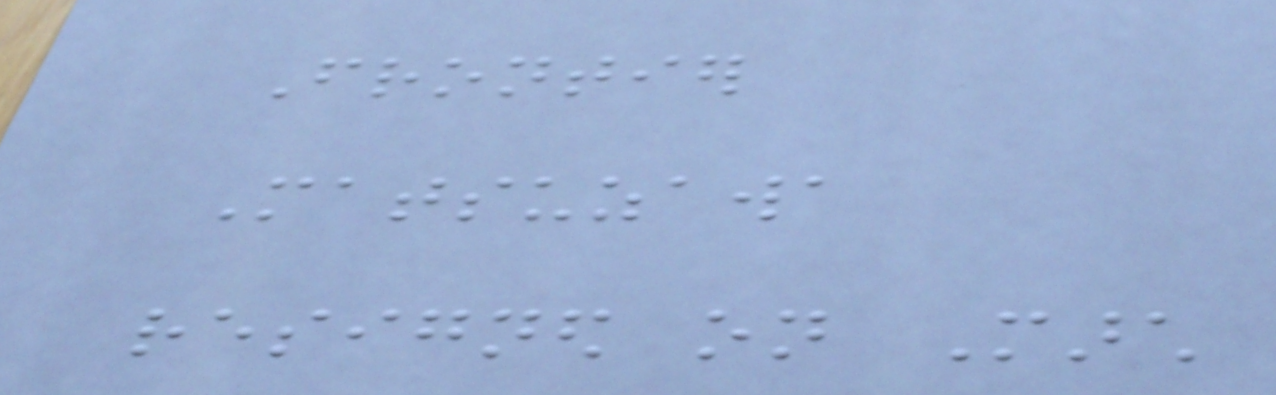Frontier
Matsuzawa
resigned on March
